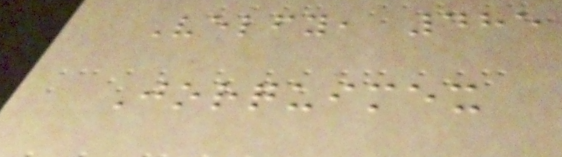Velfy, 485
Jorquimex
